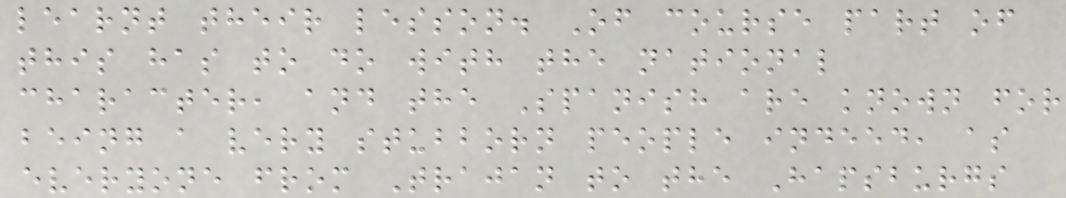learnt their lesson. Of course part of
this has to do with the national
character, and the Spanish are known for
being a very stubborn people indeed, as
everyone from Trajan to the Hapsburgs
